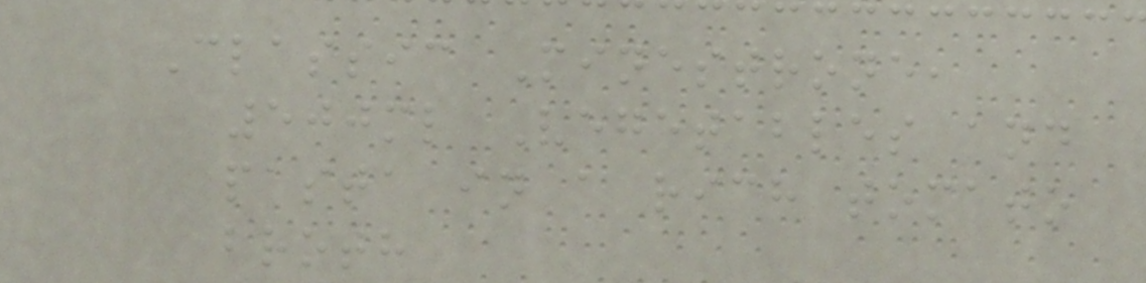Classic Minestrone,
500ml Vegetables and
pasta in a rich tomato
broth
